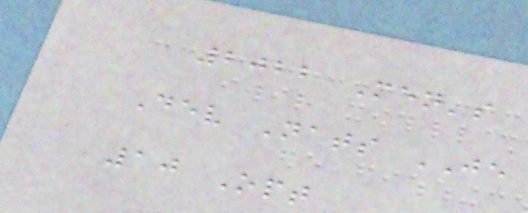2022 Men's
Dev Nats JE
10 Opt
